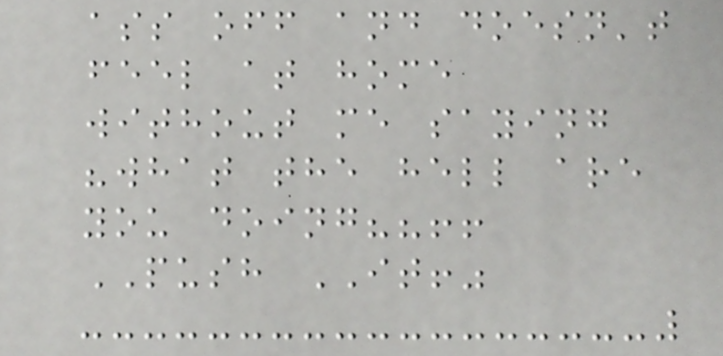ass off and doesn't
feel at home
without me saying
"what the hell are
you doing??!!
PUSH IT!"
